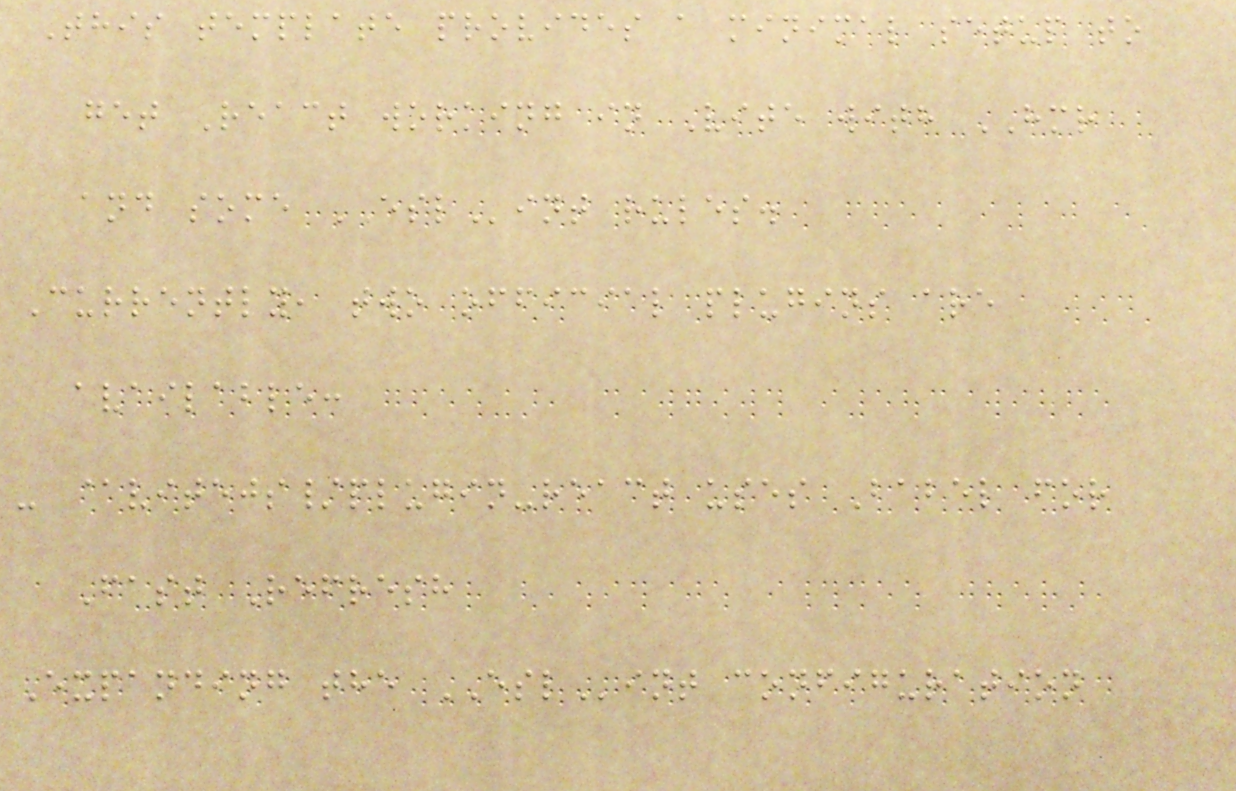This template provides a minimal setup to
get React working in Vite with HMR
and some ESLint rules.
Currently, two official plugins are
available:
- @vitejs/plugin-react uses Babel for
Fast Refresh
Expanding the ESLint configuration
